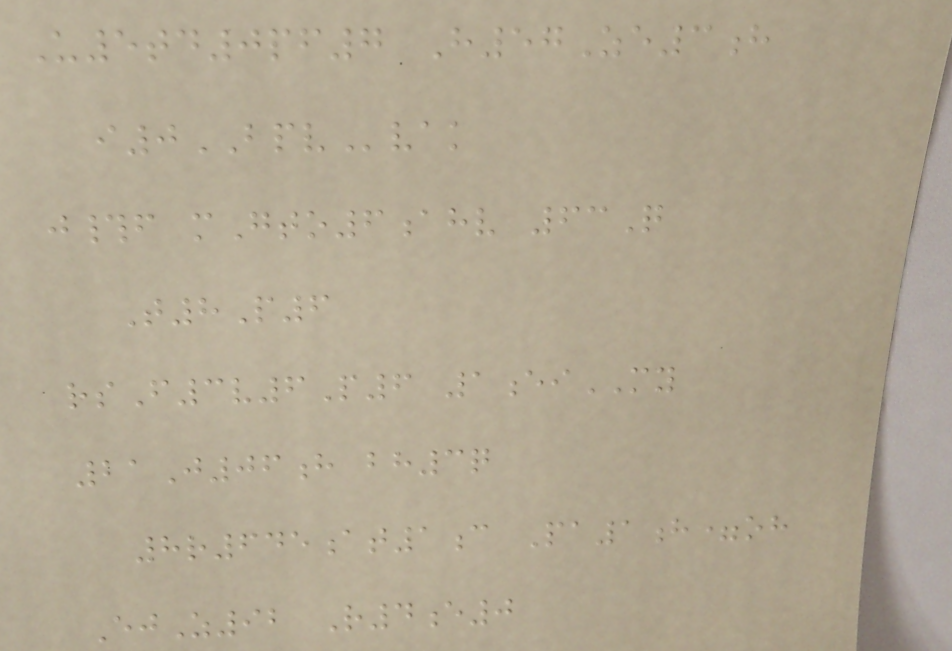U5td0pf7 H57Ze3h
i0BPVvak
j#f mGto6ahv 63Q
T8P6
rsF3v6P6 1eiMY
21J06h bh3q
8r645at1c Pa1h=oh
EjZ92 R4e0
